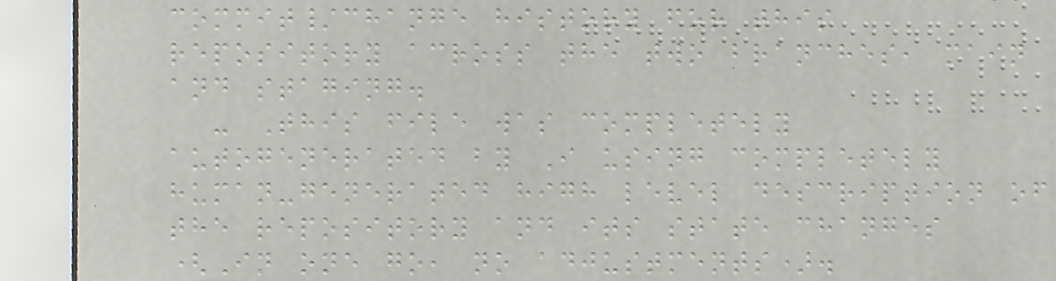commit/change history for this
repository across the two branches, main
and staging.
- This file was completely
autogenerated by I using completely
human-generated high level description of
the repository and its state changes
(In one go, no adjustments).
